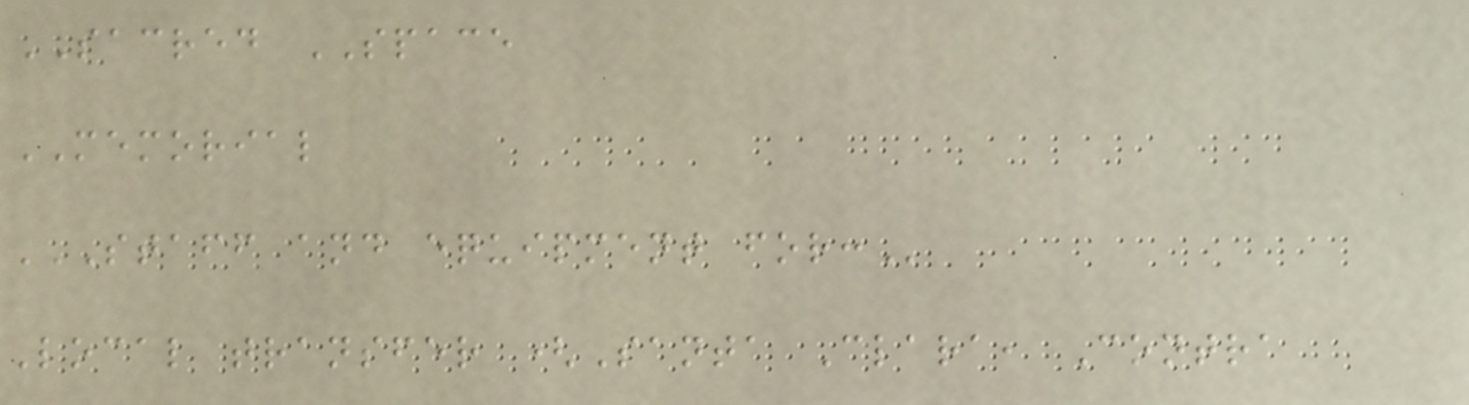SACRED SPACE
MEMORIAL
STAFF AND EQUIPMENT FOR:
Local transfer (Santa Clara, Contra
